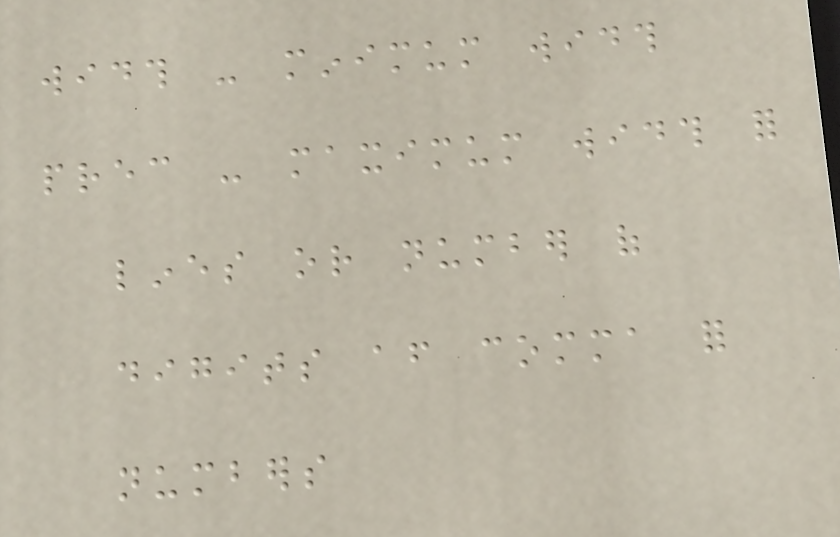width - minimum width
prec - maximum width for
lines or number of
digits after comma for
numbers
